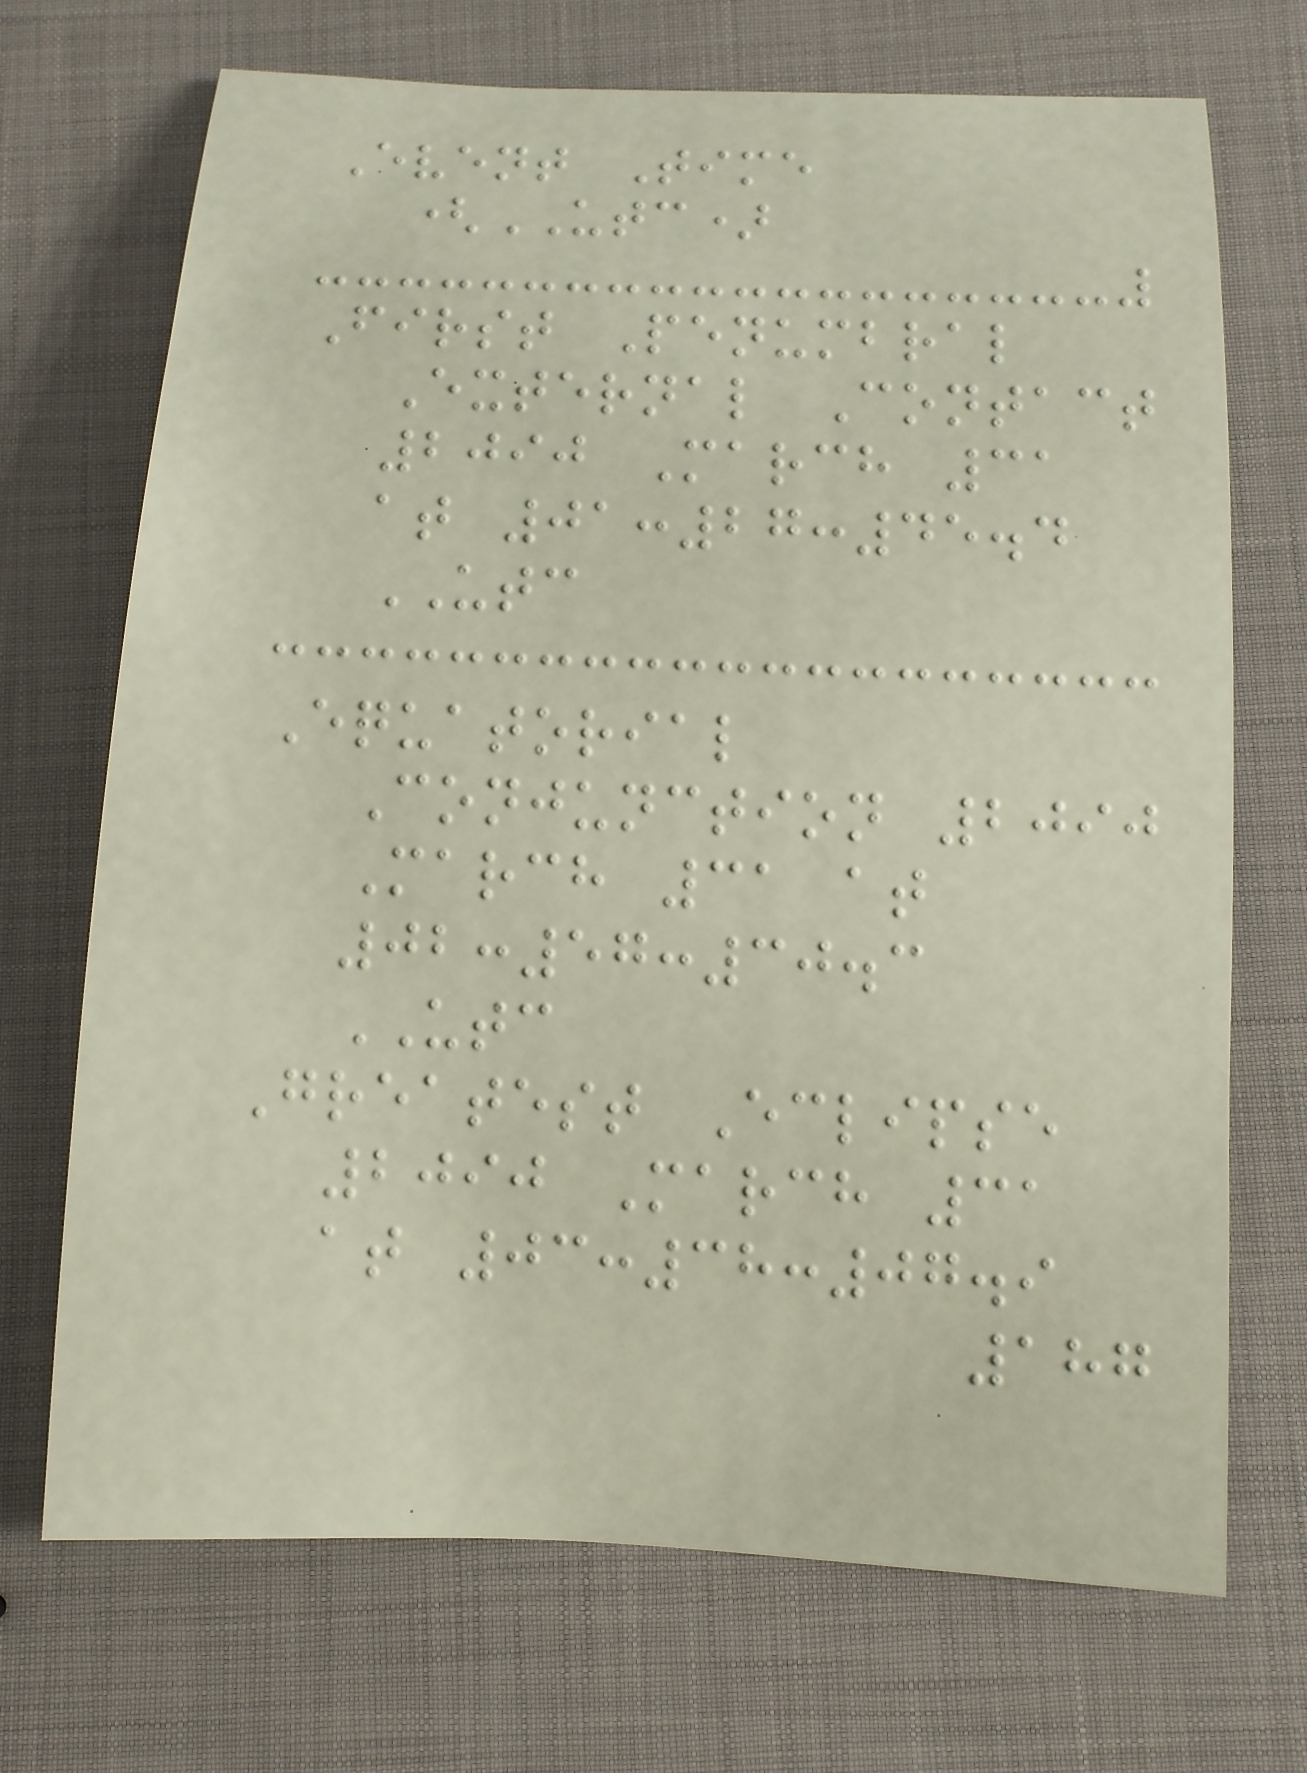Event Time
(UTC)
First Penumbral
External Contact
2090 March 31
at 01:27:45.4
UTC
Equatorial
Conjunction 2090
March 31 at
02:57:30.3
UTC
Greatest Eclipse
2090 March 31
at 03:38:07.9
187
